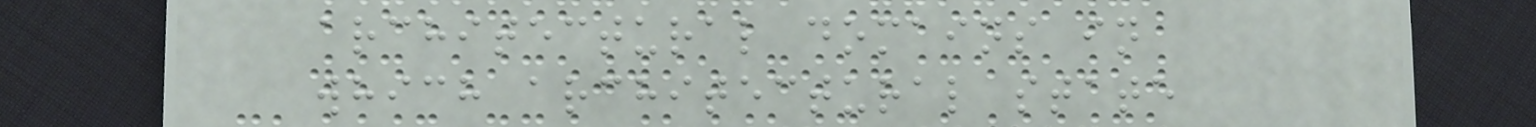architectural domains in
which architectural state
